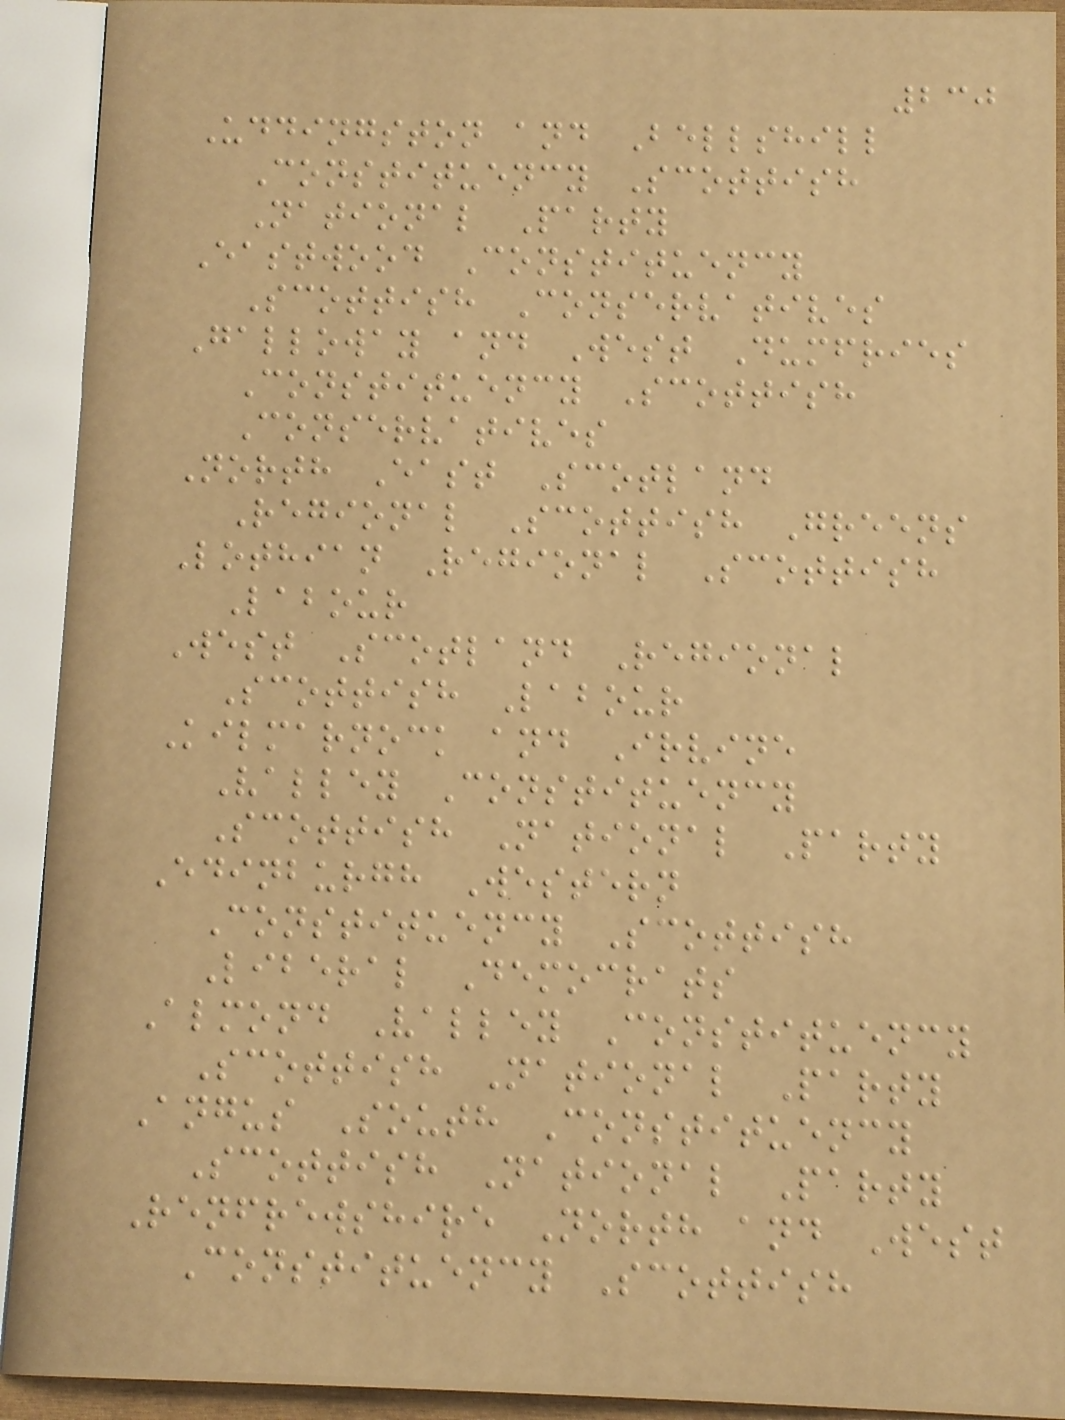230
Uddingston and Bellshill
Constituency Scottish
National Party
Eastwood Constituency
Scottish Conservatives
Galloway and West Dumfries
Constituency Scottish
Conservatives
North East Scotland
Regional Scottish Greens
Lothian Regional Scottish
Labour
West Scotland Regional
Scottish Labour
Kilmarnock and Irvine
Valley Constituency
Scottish National Party
Edinburgh Western
Constituency Scottish
Liberal Democrats
Almond Valley Constituency
Scottish National Party
Angus South Constituency
Scottish National Party
Renfrewshire North and West
Constituency Scottish
